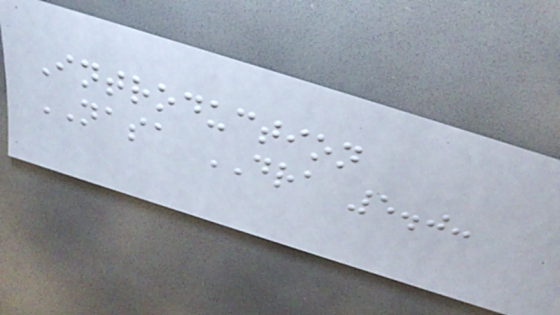Introduction
NASA DRA 5.0:
